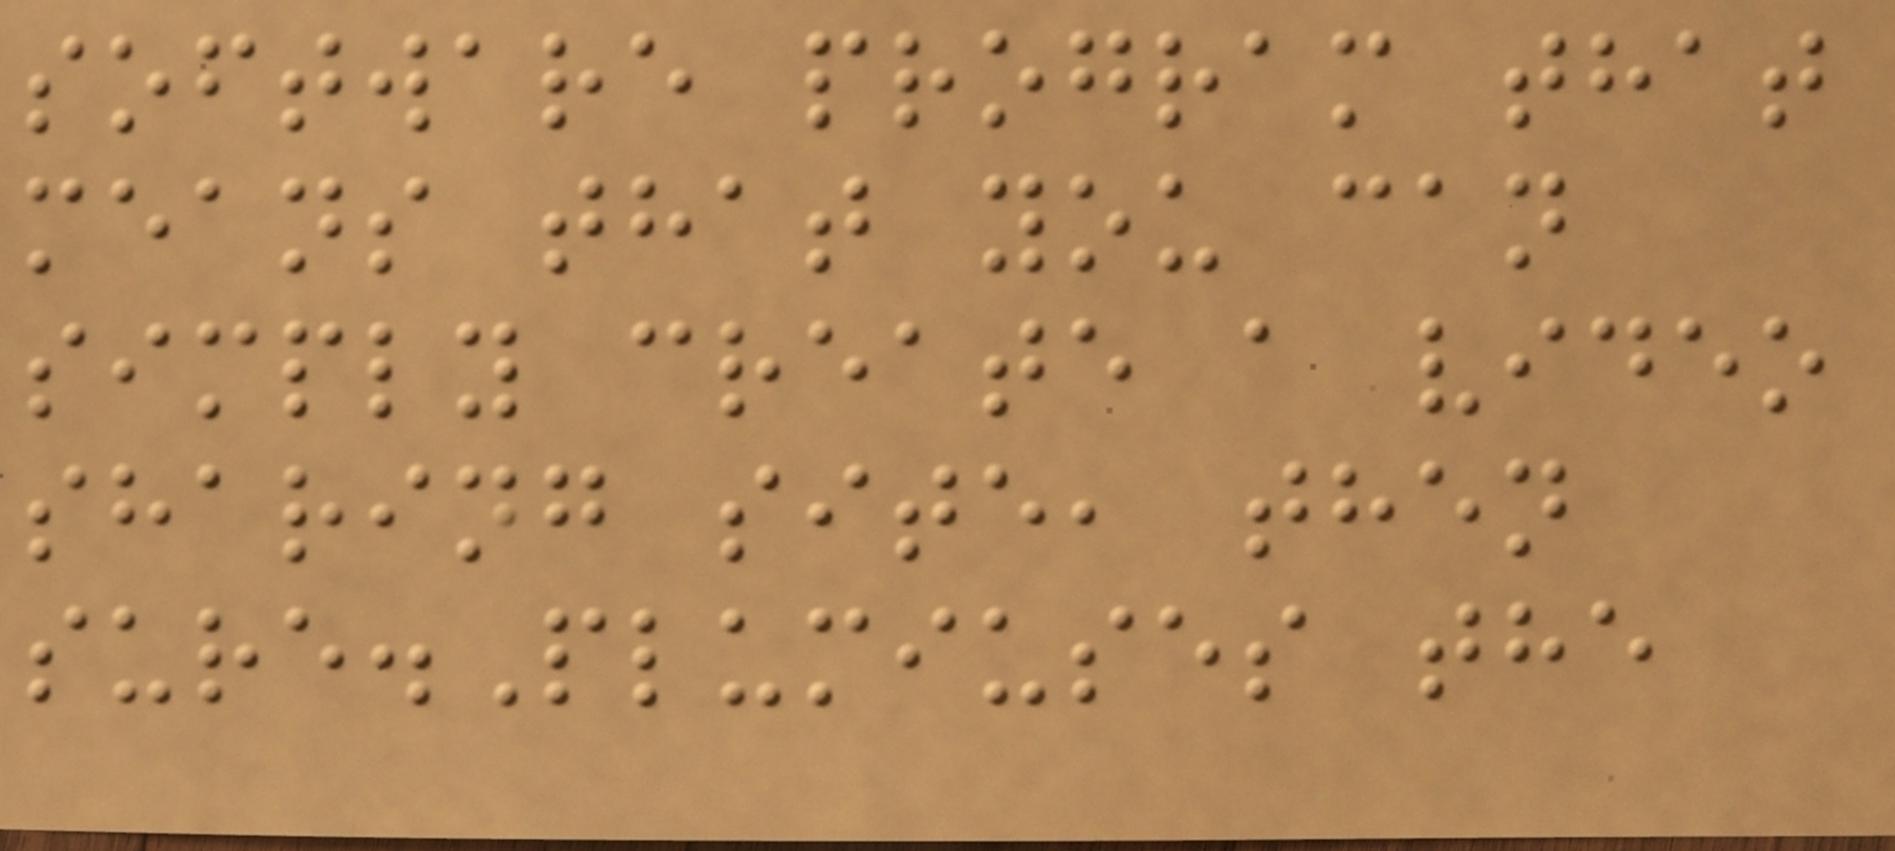software program that
means that you can
simply create a video
sharing site, then
sure.Plumiuses the
